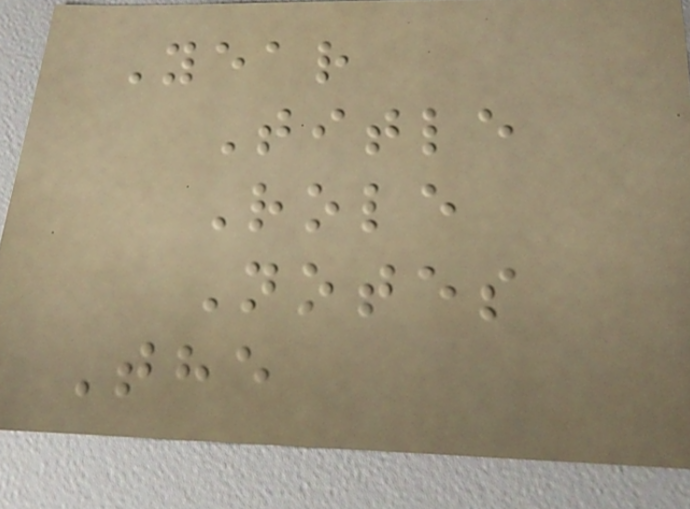Year
Title
Role
Notes
The
